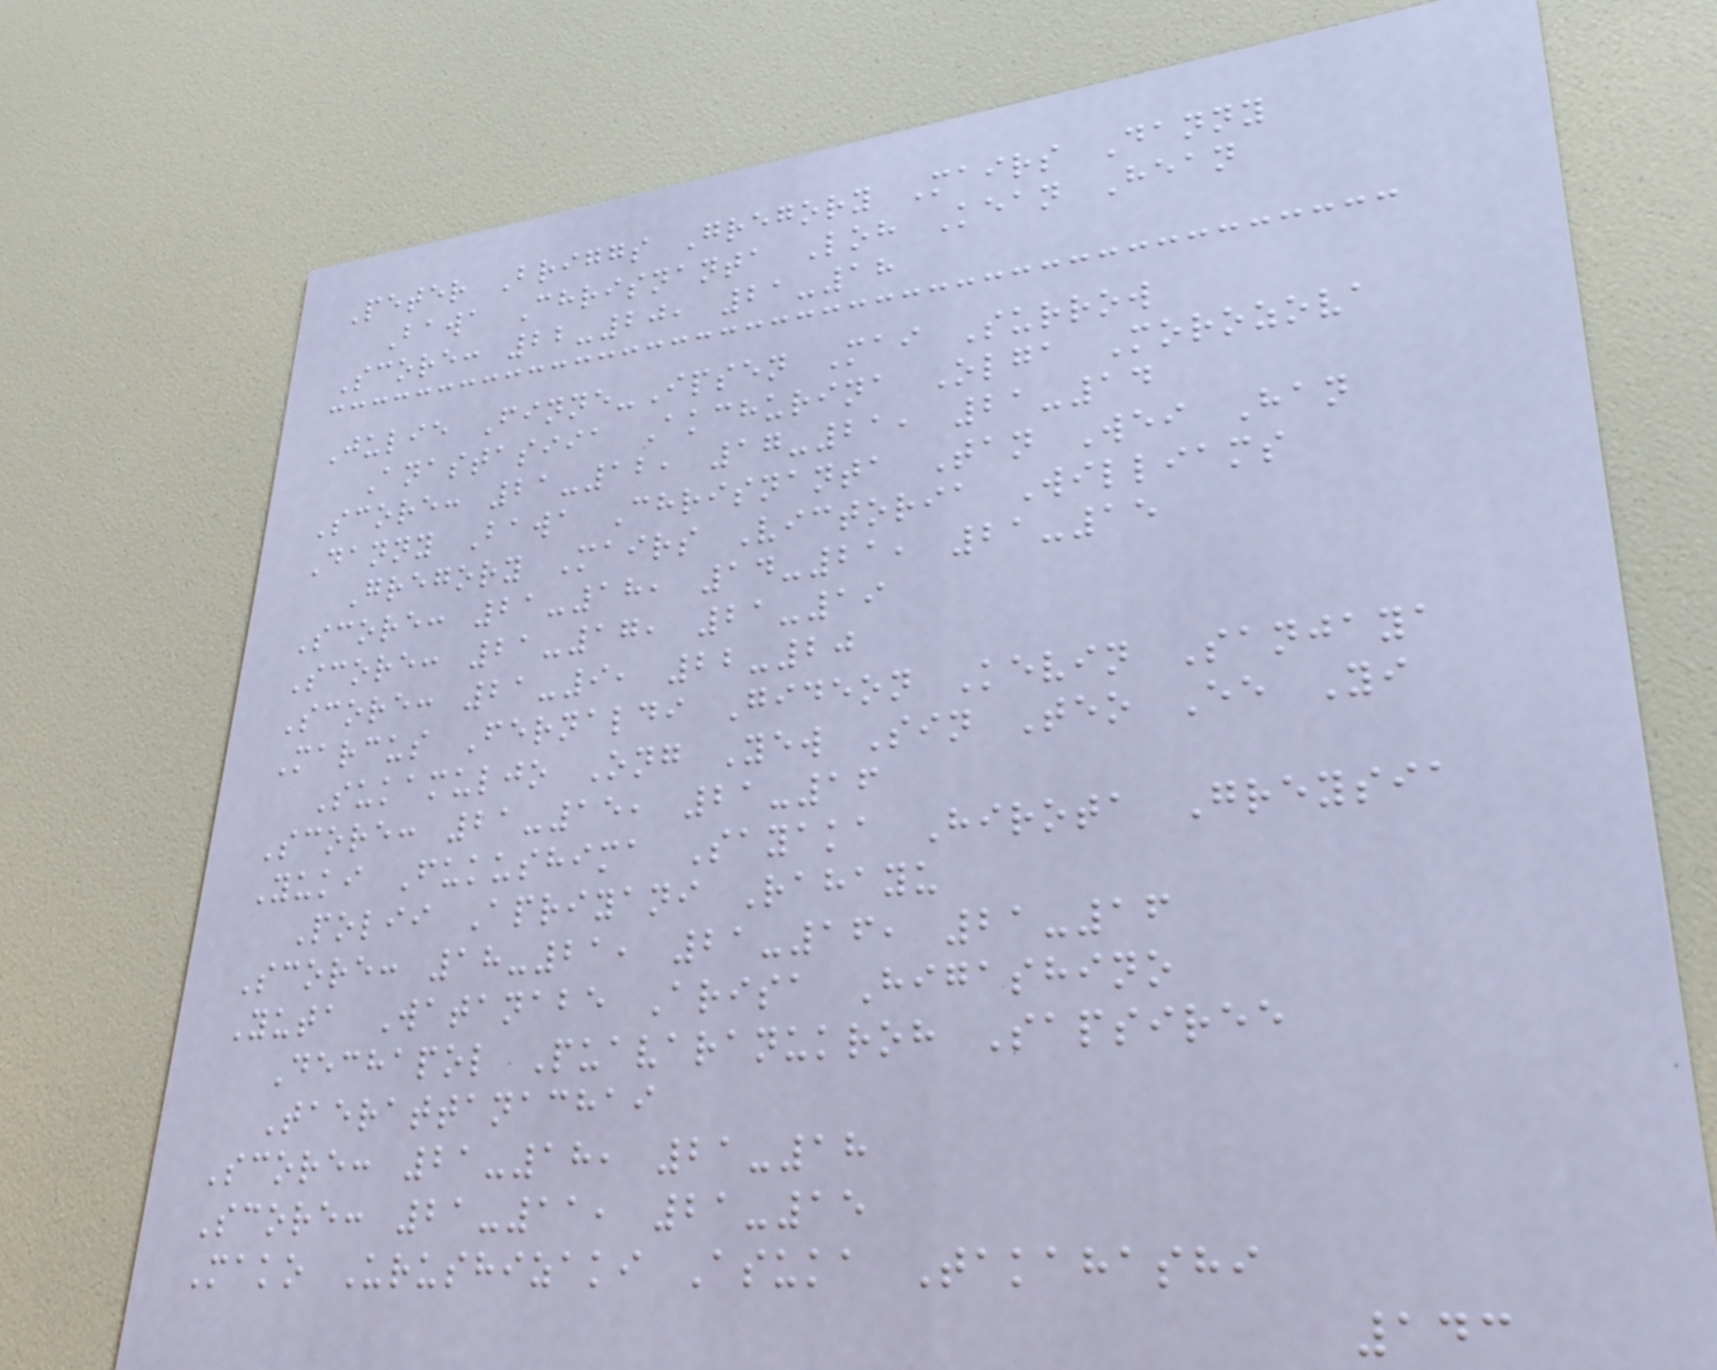Peter Briggs Gregory Mairs Danny
Bawa Chrisnanta Loh Kean Hean
Score: 22-20, 21-18
Julie Finne-Ipsen Mai Surrow
Anastasiia Akchurina Olga Morozova
Score: 21-12, 17-21, 21-14
Danny Bawa Chrisnanta Tan Wei Han
Gregory Mairs Victoria Williams
Score: 21-18, 14-21, 21-15
Score: 21-17, 21-19
Score: 21-9, 22-20
Marcus Fernaldi Gideon Kevin Sanjaya
Sukamuljo Ong Yew Sin Teo Ee Yi
Score: 21-15, 21-16
Yuki Fukushima Sayaka Hirota Greysia
Polii Apriyani Rahayu
Score: 18-21, 21-16, 21-16
Yuta Watanabe Arisa Higashino
Dechapol Puavaranukroh Sapsiree
Taerattanachai
Score: 21-18, 21-18
Score: 21-11, 21-15
Mako Urushizaki Asuka Takahashi
143
